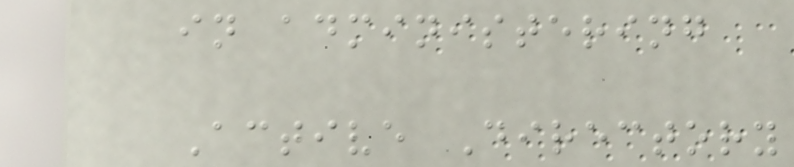in administering
Active Directory
